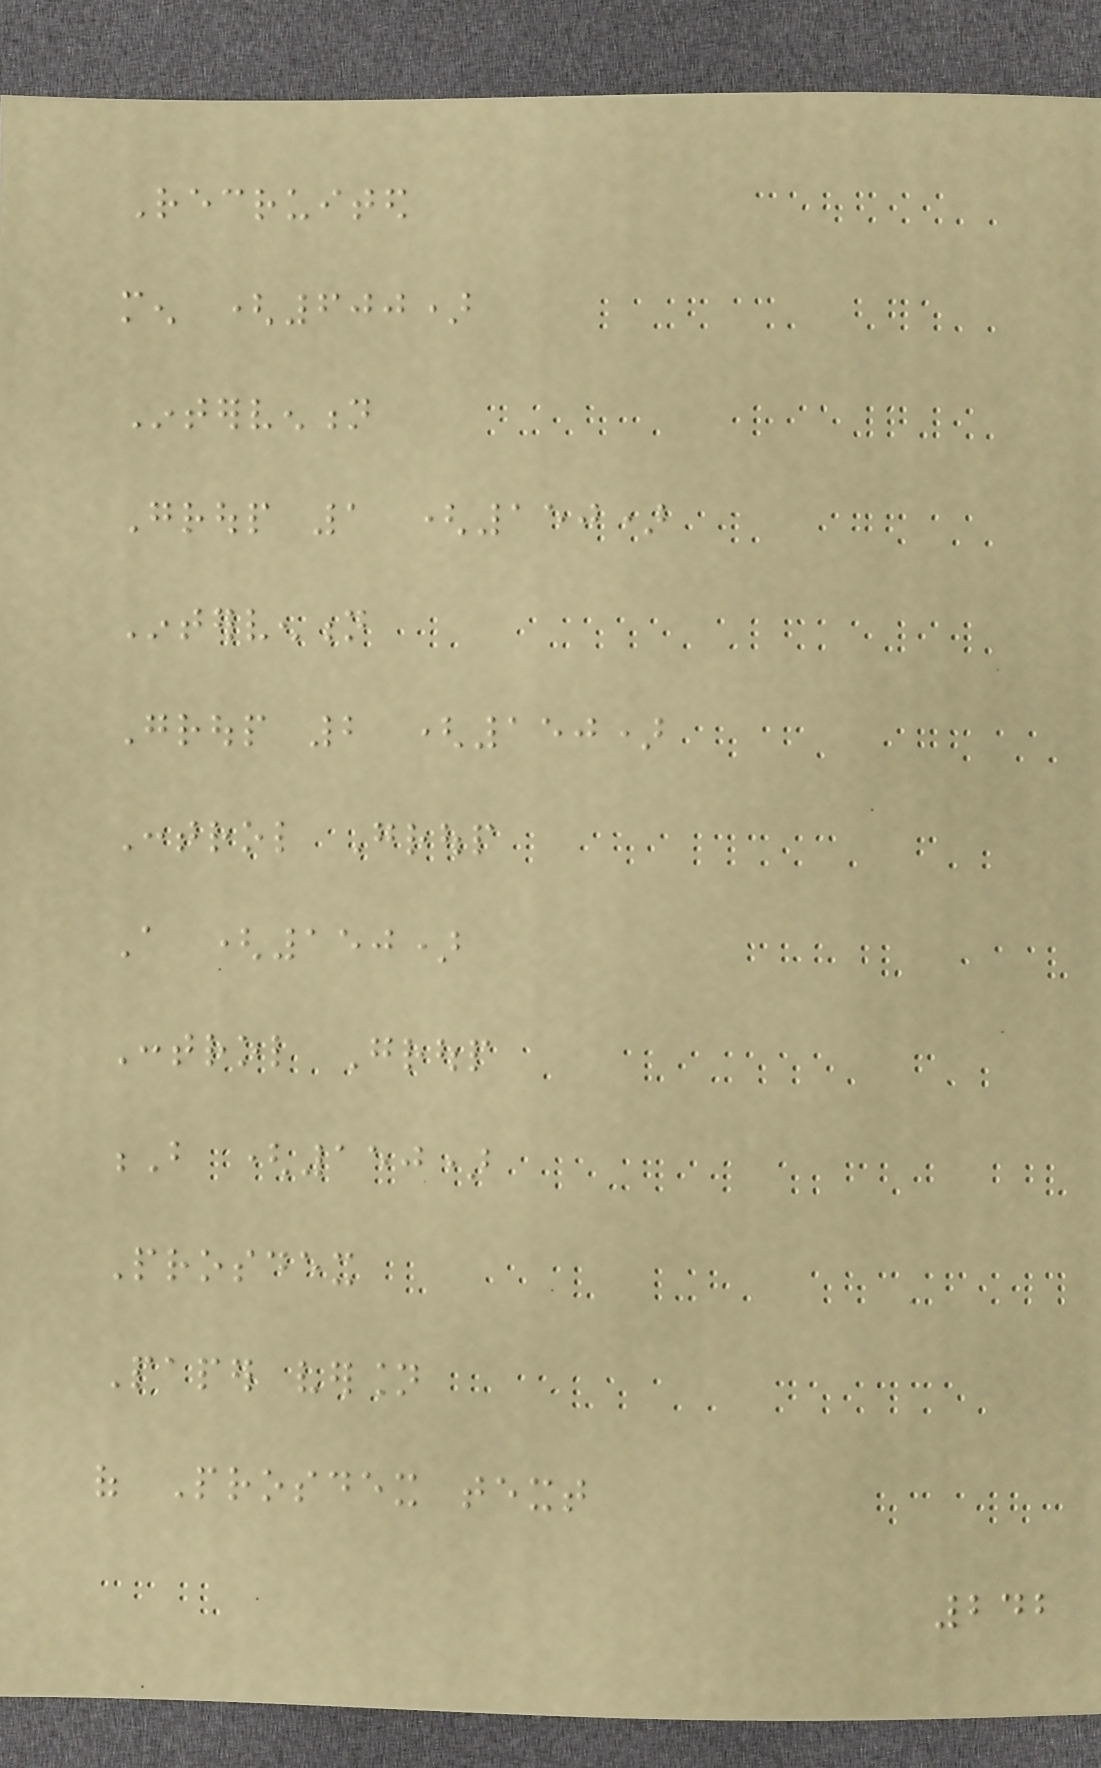Recruited
men (600)
Intervention
Group 1 (150)
Intervention
Group 2 (150)
Control Group
A (150)
Control Group
B (150)
Prosdex
Paper version
of Prosdex text
242
